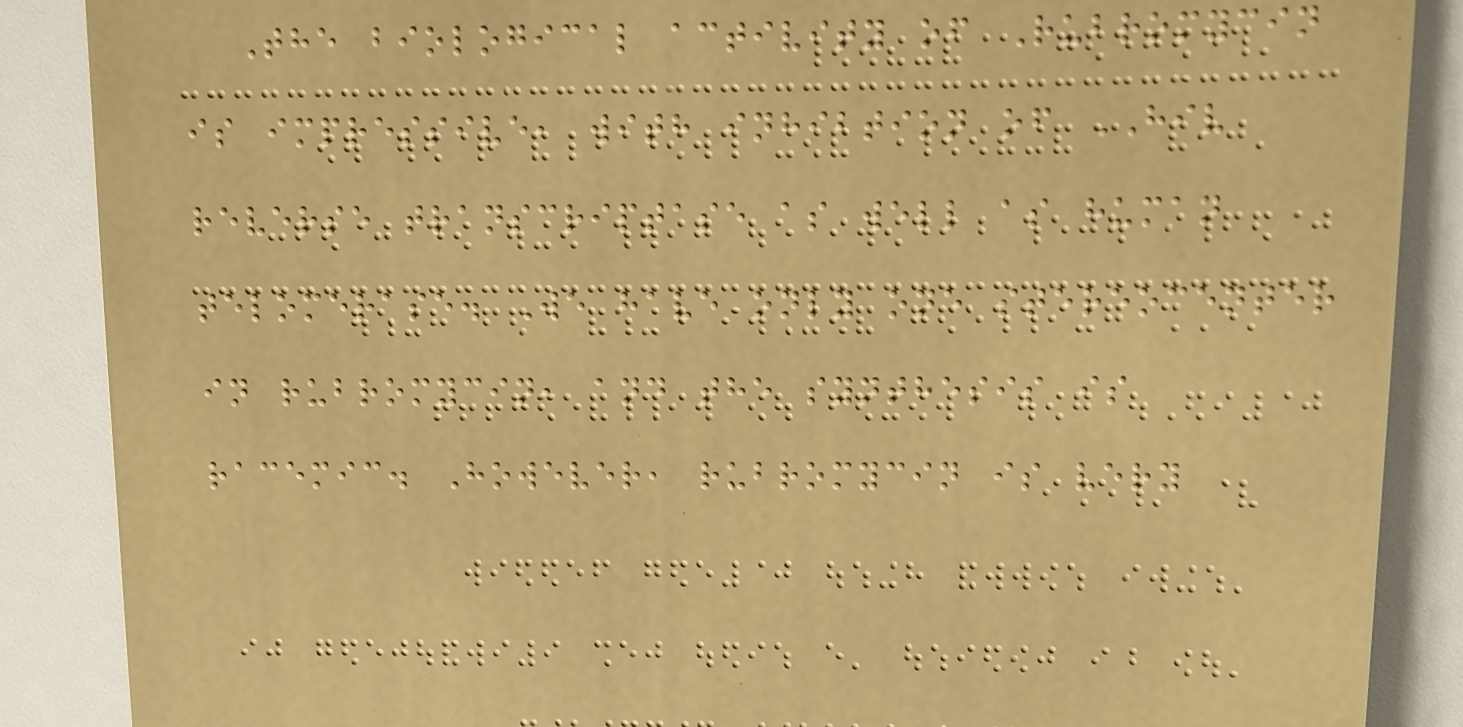The biological activity of Rubromycin
is impressive, with inhibtion of HIV
reverse transcriptase as well as human
telomerase. We have only one stereocenter
in rubromycin, and the synthesis is
racemic. However, rubromycin is very
